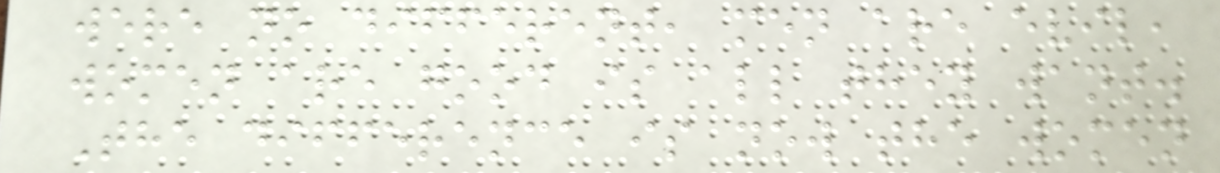were no different, men are evil,
women are good is all they want.
The difference is now the women
